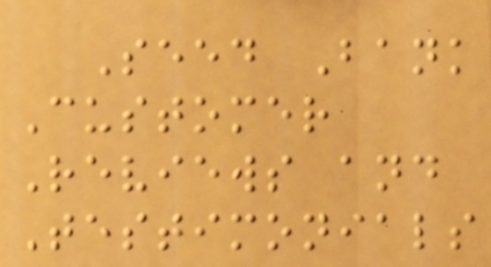Seed Bank
Customer
Reviews and
Testimonials
